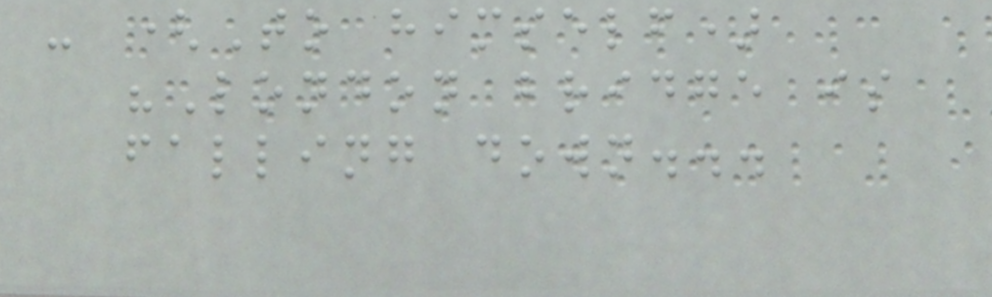- (To himself)
"London bridge is
falling down...
